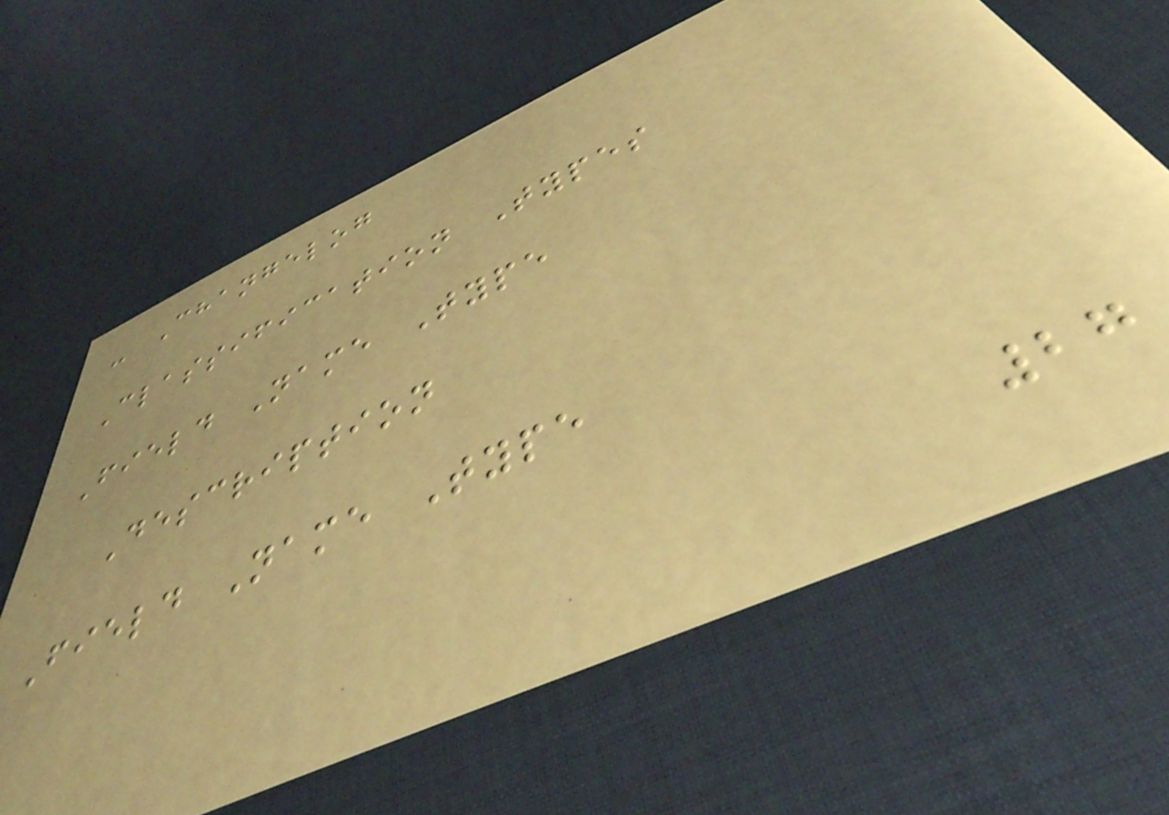- Changelog
Classification Types
Field Name Type
Description
Field Name Type
27
